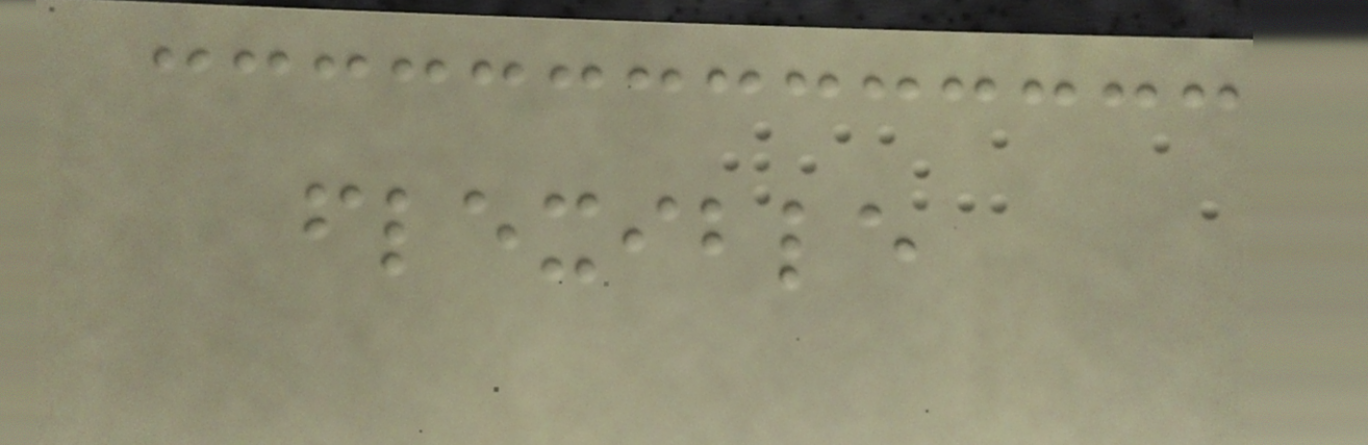flexible
